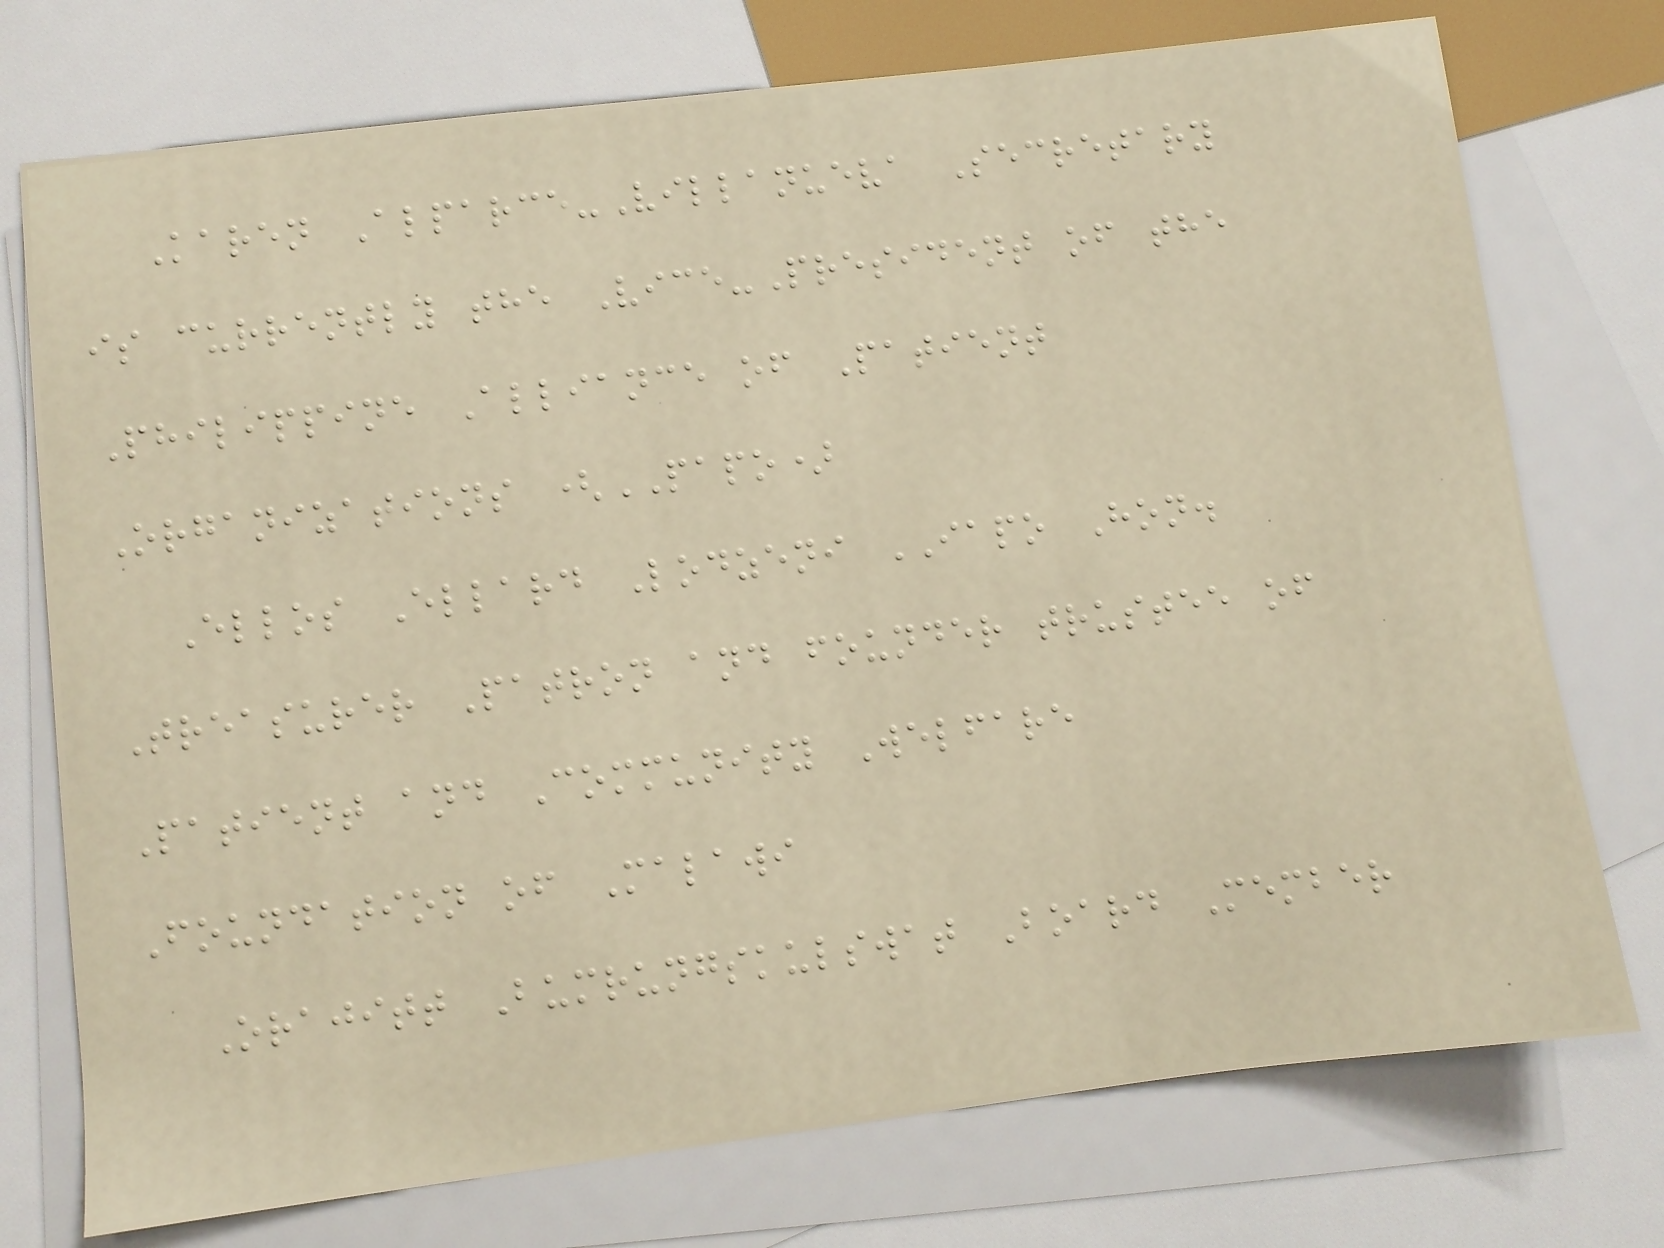Karen Alparce-Villanueva Secretary
is currently the Vice-President of the
Philippine Alliance of Patient
Organizations (PAPO)
Ellos Ellard Lodzeni IAPO Hon.
Treasurer Patron and founder trustee of
Patient and Community Welfare
Foundation of Malawi
Orajitt Bumrungskulswat Board Member
